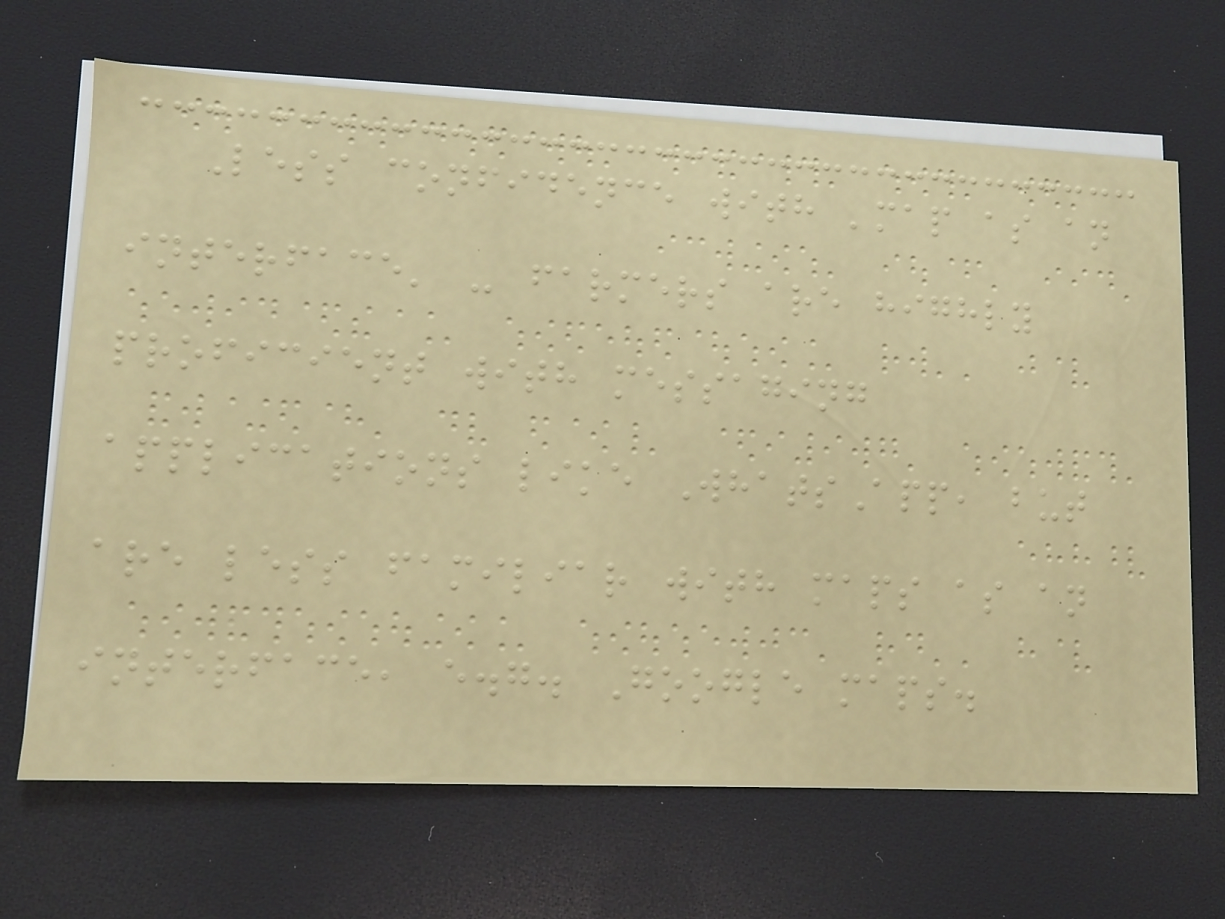Less confidence with 'map as an
interface' - farmers are highly
proficient with messaging
applications like WhatsApp, but
are less familiar with maps as an
interface, e.g. Google maps.
